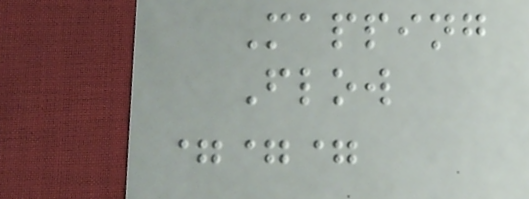Mapping
Flow
===
